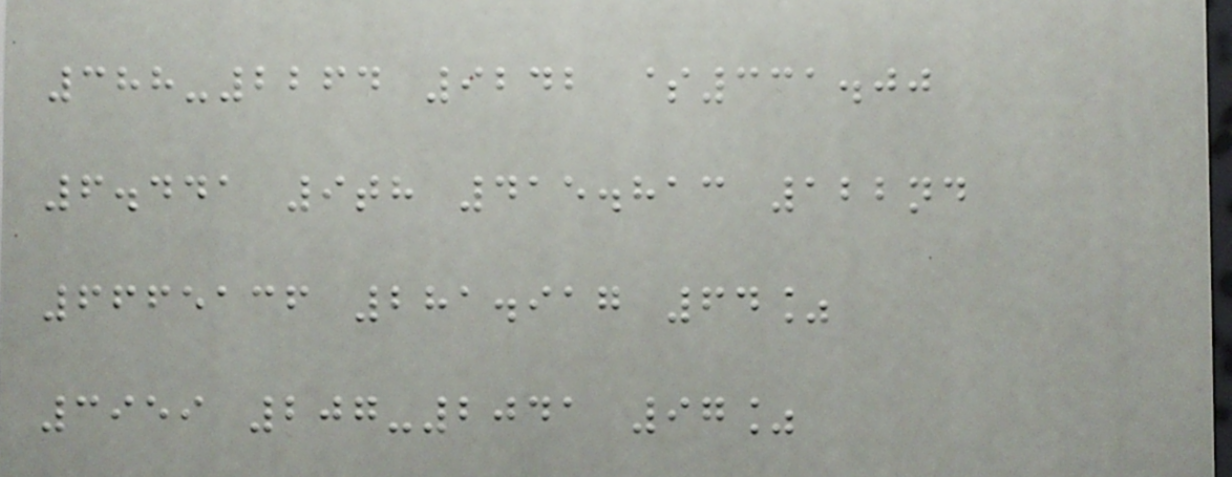388-2264 9242 $331.00
6.441 9th 415.813 122nd
6665136 281.917 64%
3959 207-2041 97%
